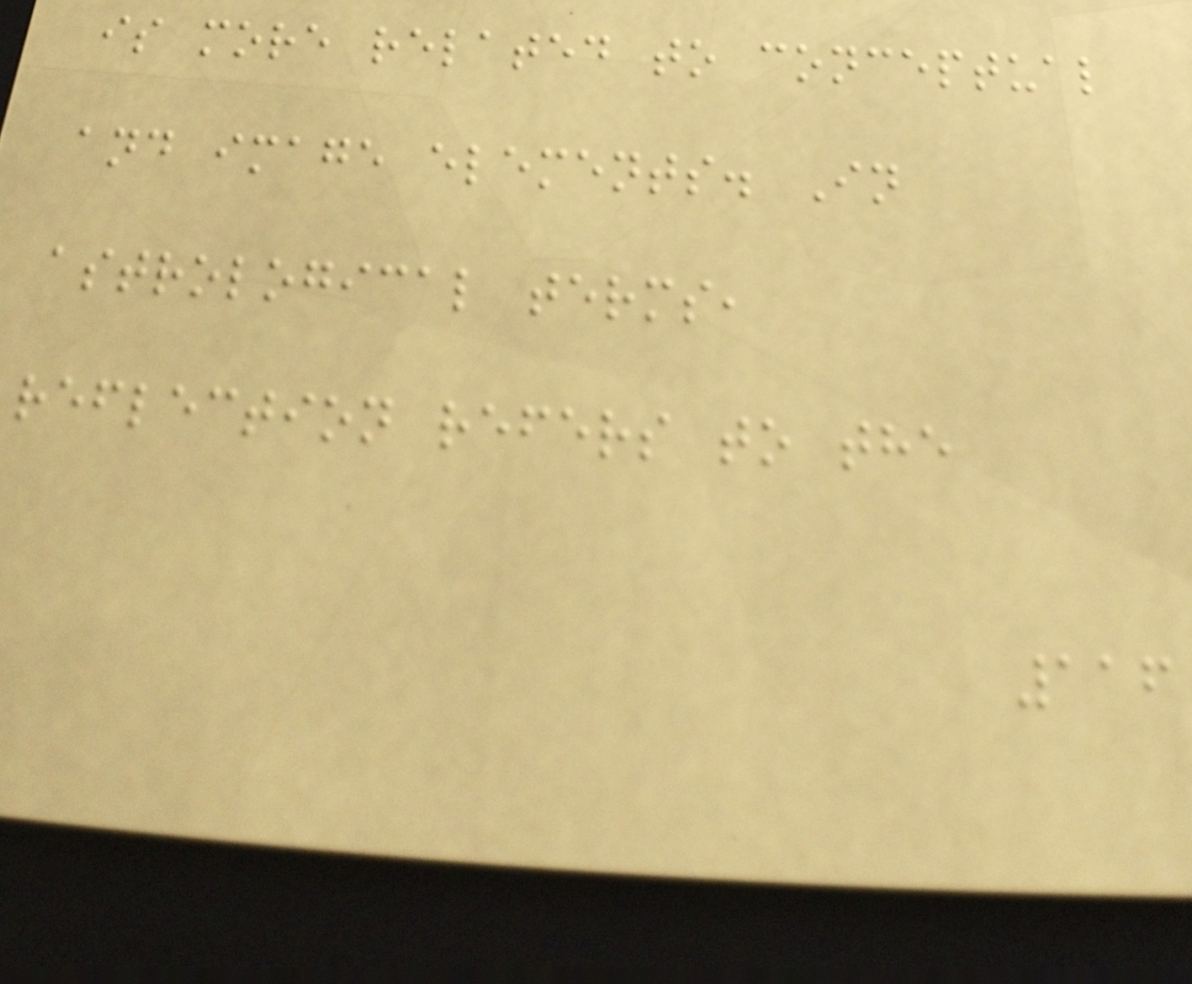is more related to conceptual
and image elements. In
astrological terms,
reflection refers to the
116
